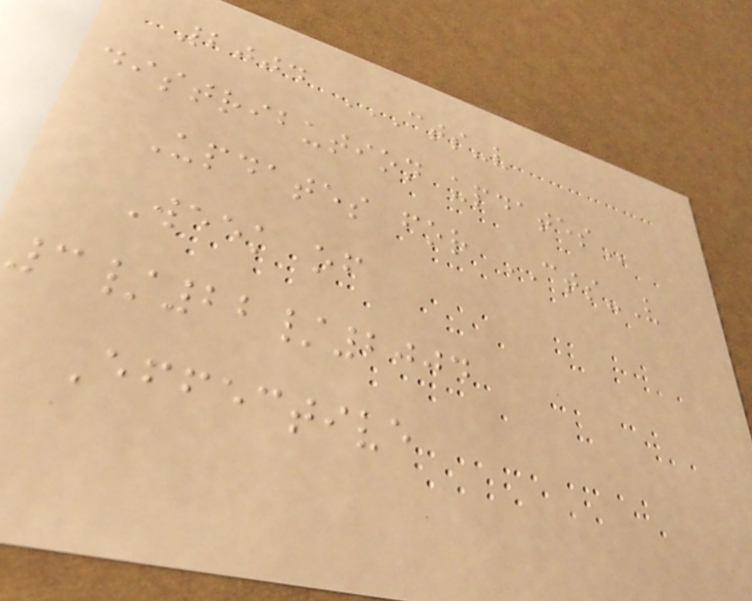2004 CTS-V
DISTRIBUTION UPDATES
Updates for CTS-V
Week of
3/22/2004
Effective
